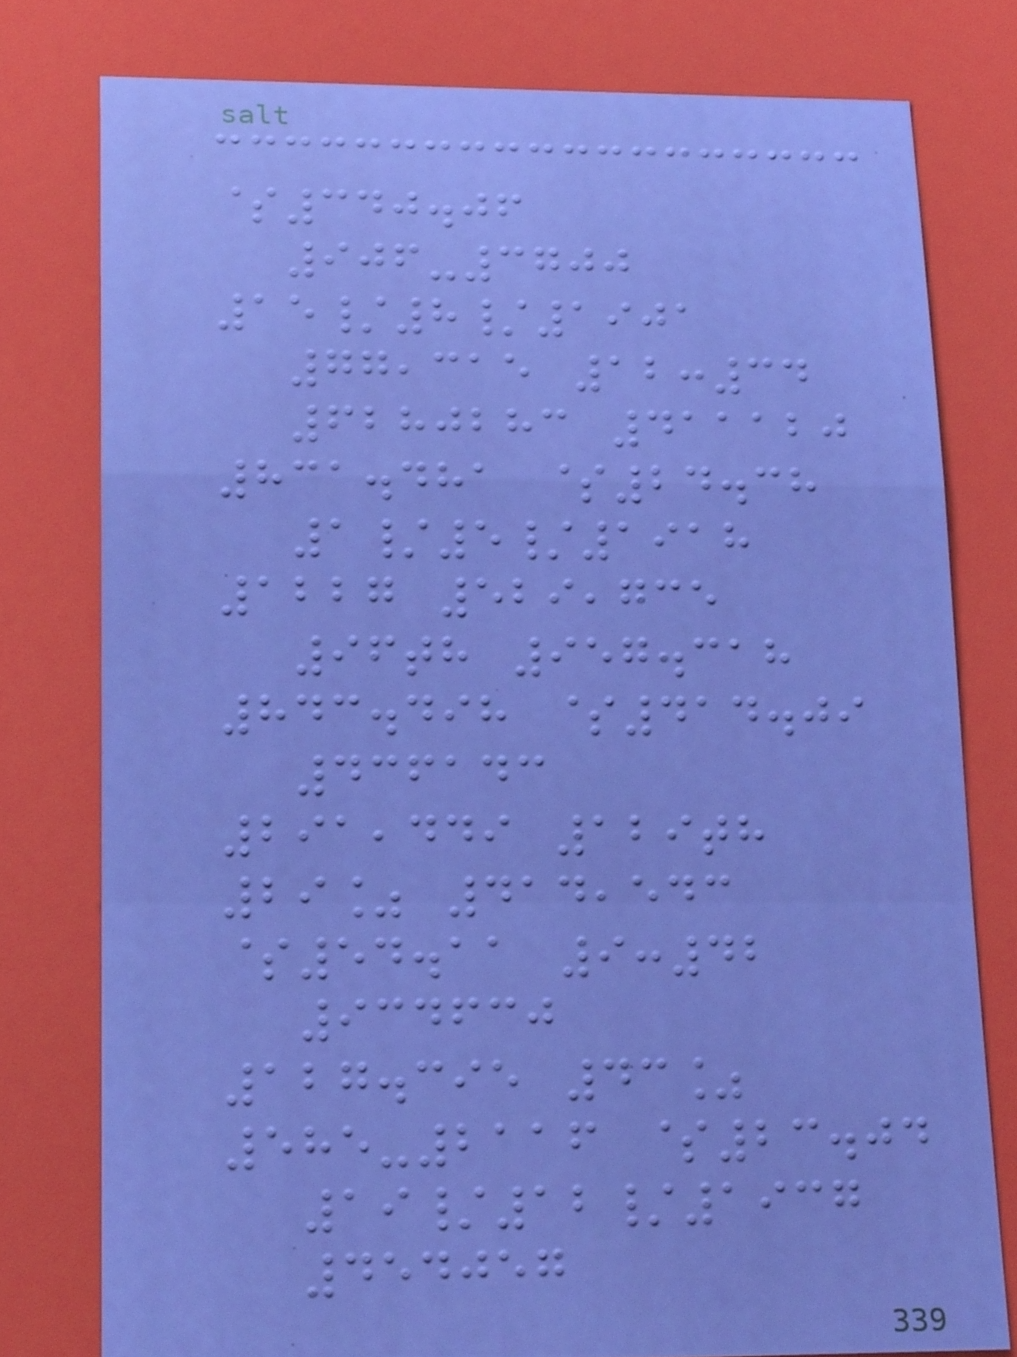$340.06
906-3700
15/8/1901
77,315 12:34
6280283 411120
831.481 $24.38
1/5/1918
1227 529,735
96th 957.318
843.498 $414.09
436143
291,449 129th
29% 414,543
$54.11 9:42
934630
127.395 43%
585-2116 $23.04
19/12/1937
454057
